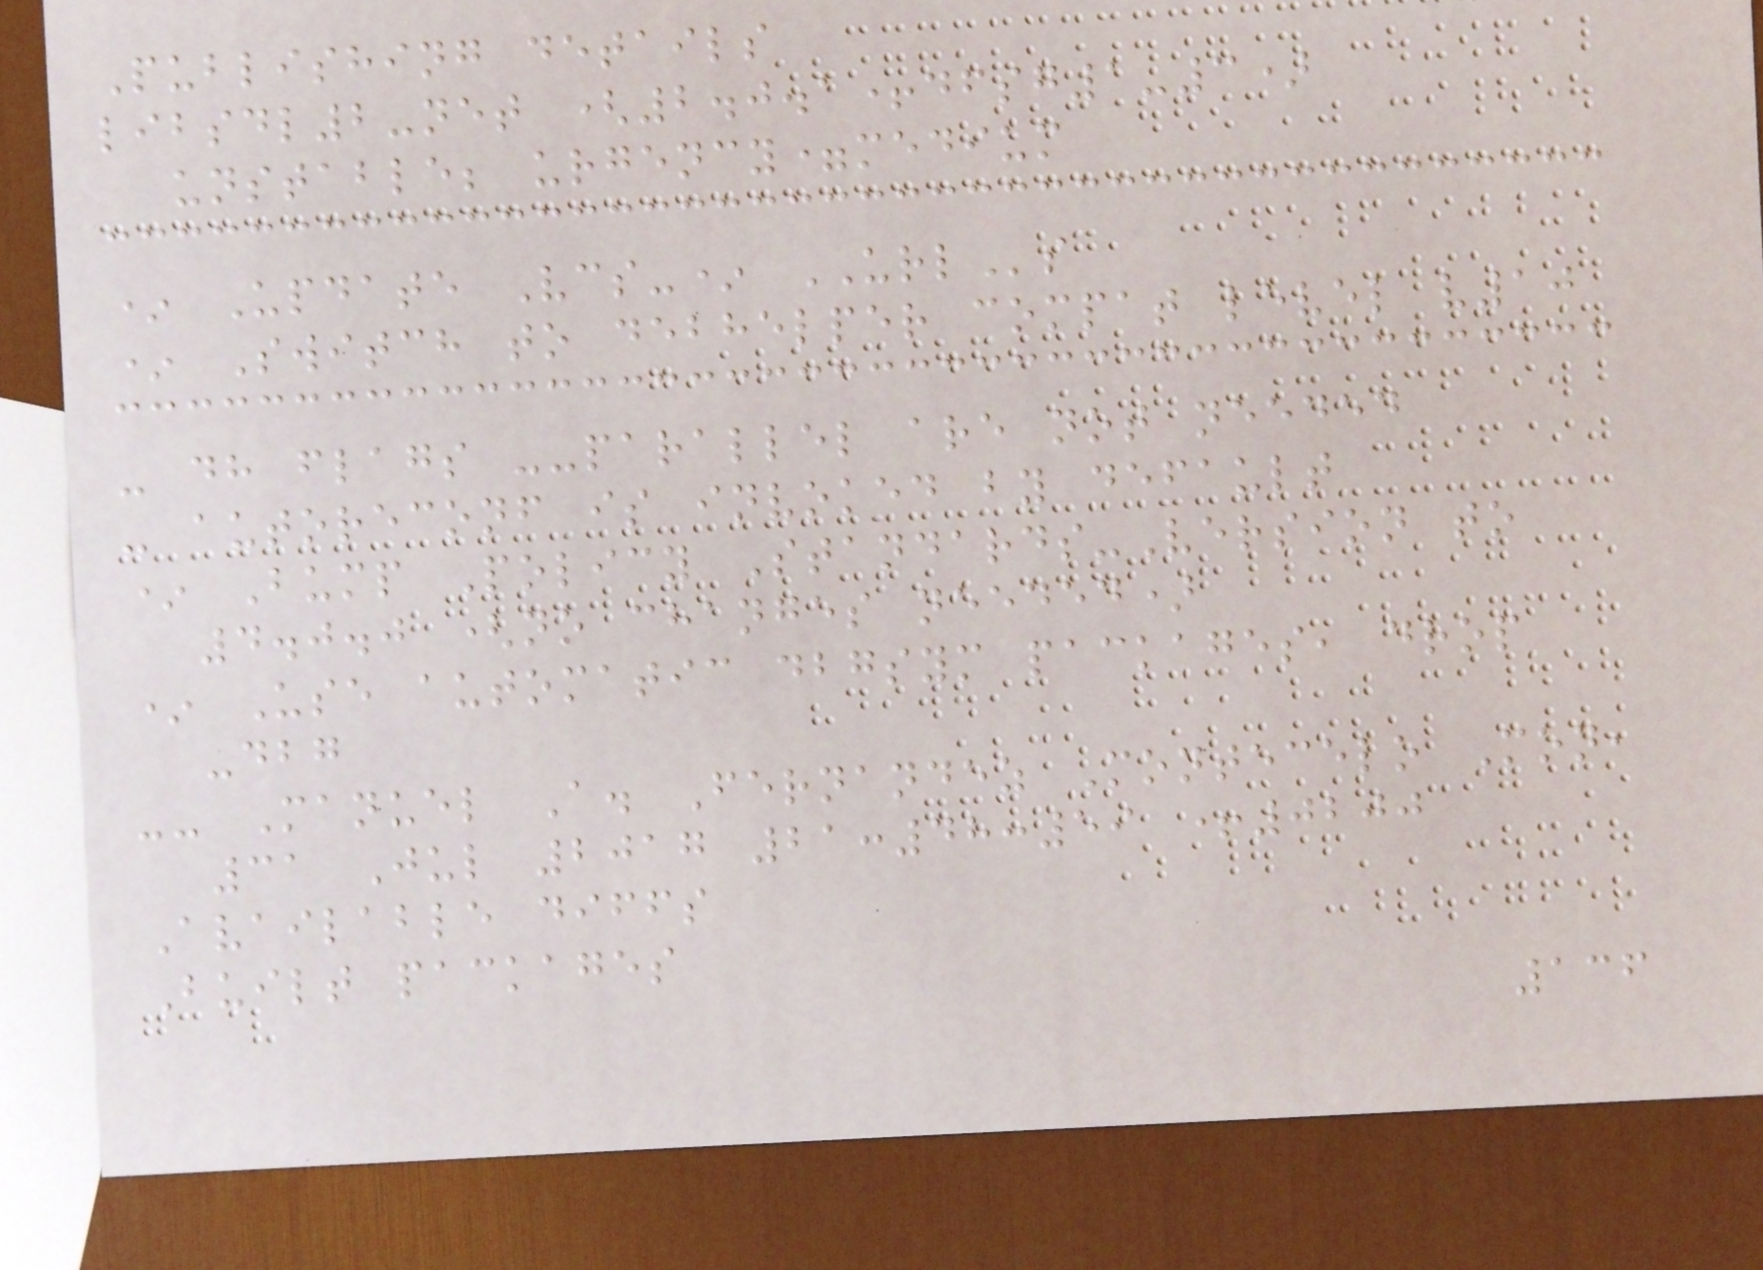Publishing details
libsdl2-net (2.0.1+dfsg1-3)
unstable; urgency=medium
* Update Vcs-* URLs
* Switch to debhelper compat level v10
- dh flags --parallel are not needed
- autoreconf is invoked by default
* Bump Policy Standards-Version to
4.0.0 (no changes needed)
* Use automatic dbgsym packages, drop
-dbg
-- Manuel A. Fernandez Montecelo Mon,
31 Jul 2017 21:48:59 +0200
Available diffs
Built packages
136
